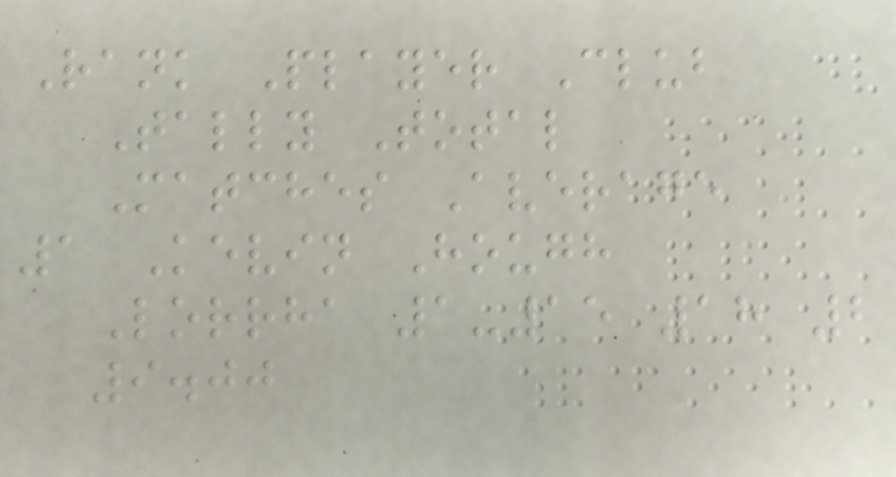Rank Player Club
Tally Total
Matches Average
1 Kevin Hough
Lorrha 1-15 18 2
9.00
